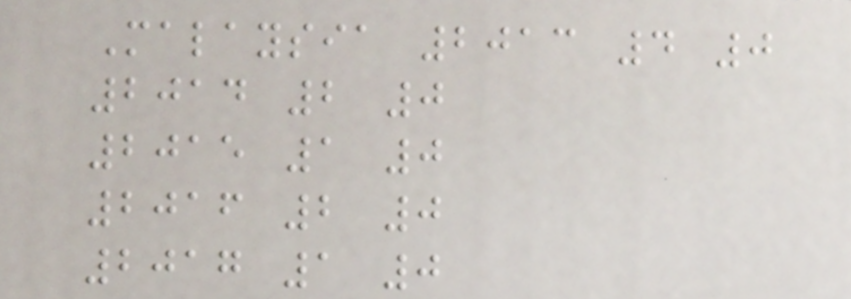Malaysia 2013 4 0
2014 2 0
2015 1 0
2016 2 0
2017 1 0
